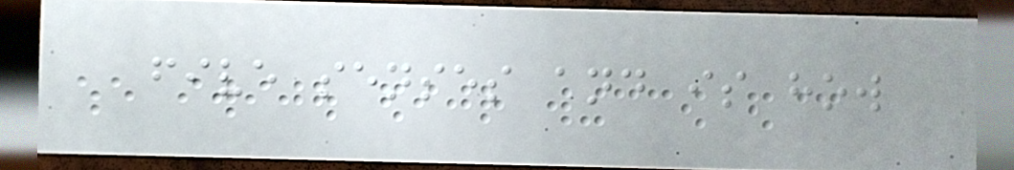five senses and is how
